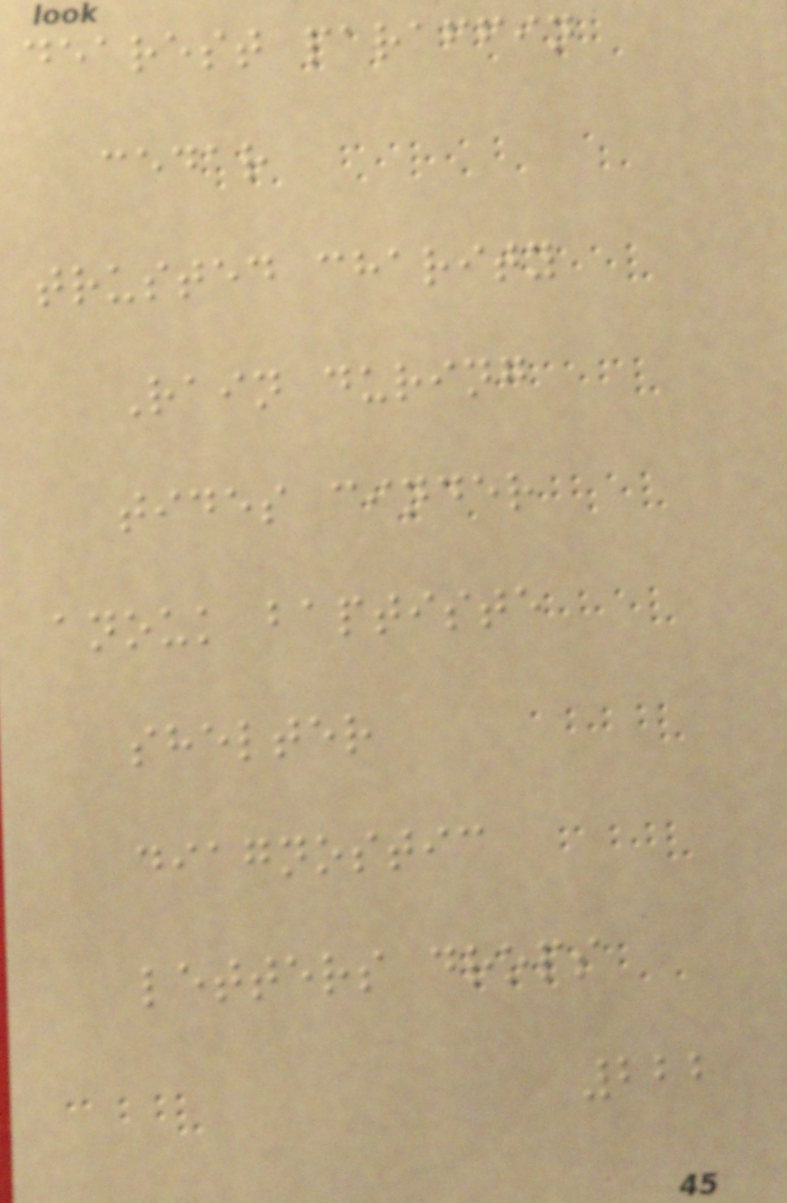dearest paraffin
cedar
trusted charity
Rain during
tides cinder
anouk baptiste
shelter
diagnostic
letters drops
222
